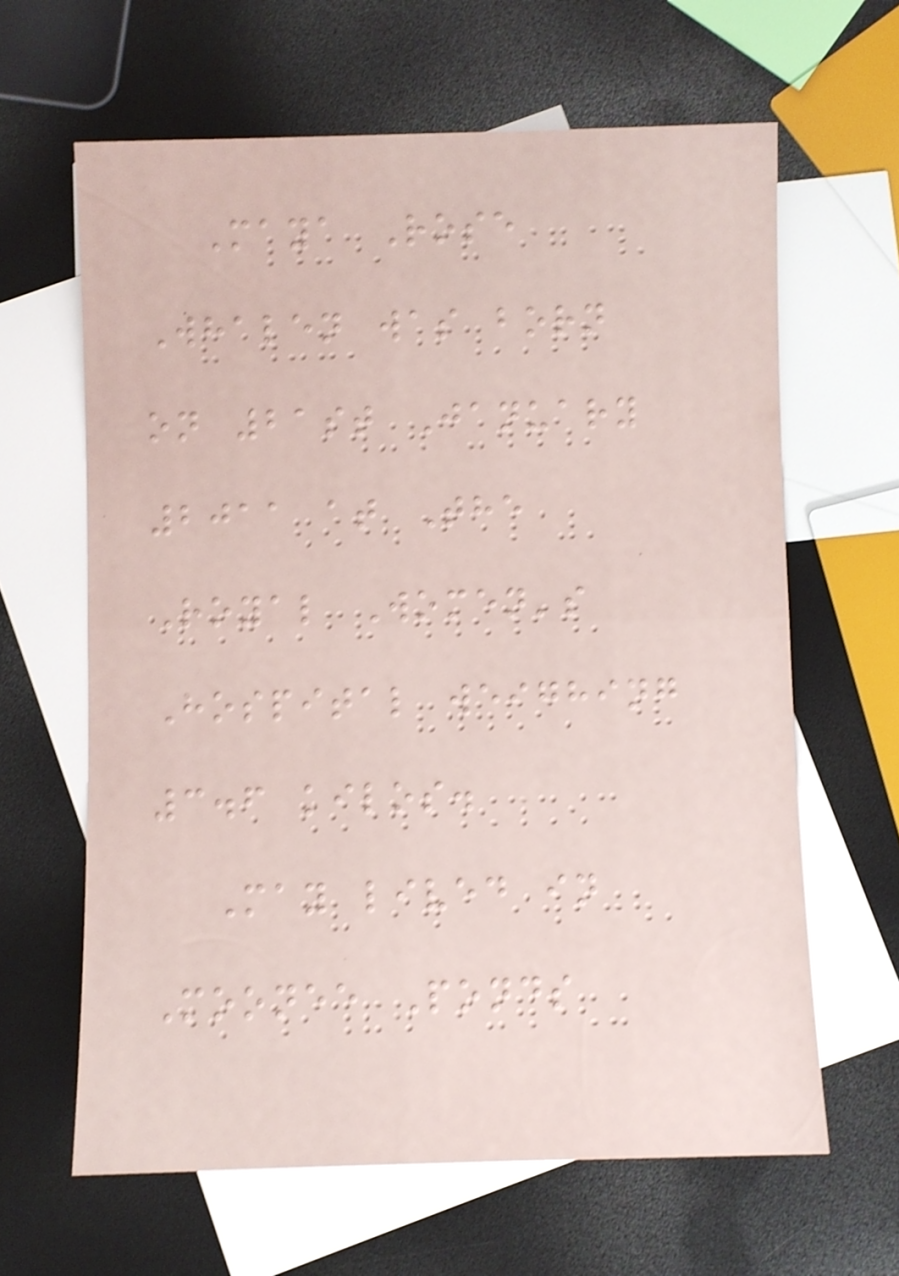Maya Rose
Whalen was born
on 21st January
2011 at The
Royal Women's
Hospital weighing
3.6 kilos.
May lived in
Moonee Ponds
